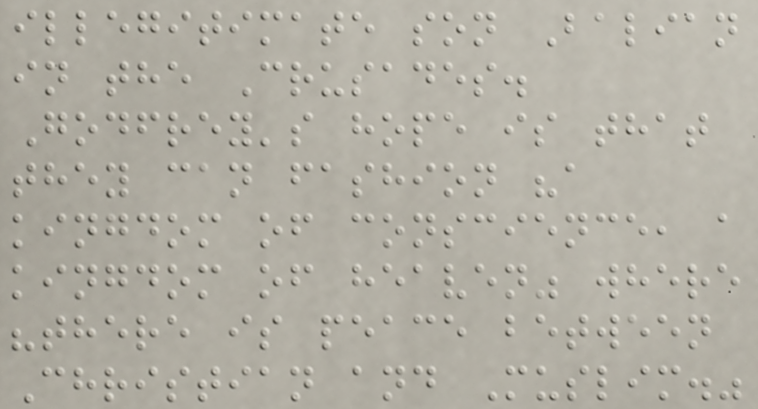illegitimate son Balian
in the Crusades.
Godfrey's hope is that
they can fashion "a
kingdom of conscience, a
kingdom of heaven" where
"there is peace between
Christian and Muslim."
